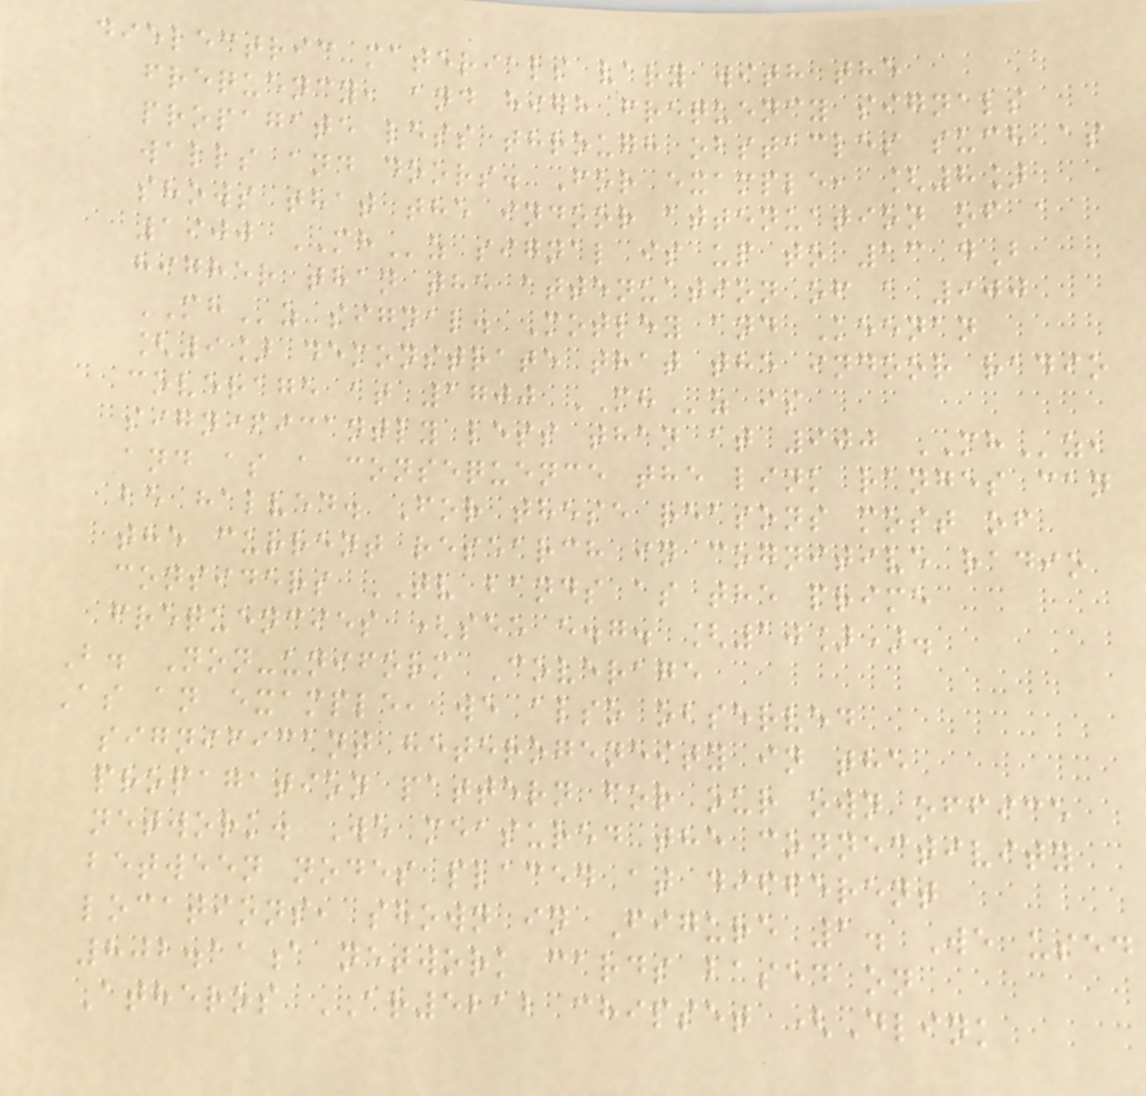dielectric materials vary with the
frequency, and high frequency signals
propagate less through obstacles such as
walls and doors. For example, [8]
shows that the indoor attenuation of a
1900 MHz signal is up to 13 dB
higher than the attenuation of a 900
MHz signal. Motley and Keenan
[9] demonstrate that the indoor radio
coverage at 1700 MHz is
significantly less than at 900 MHz,
and as a consequence the link ranges can
be halved. For these reasons most of
the current research in cognitive radio
considers TV bands as the prime
frequencies (see e.g. [10]).
B. Non-uniform Coverage
As an example, we also observed
significant heterogeneity in the
propagation pattern for our own office
network. We measured the connectivity
between nodes placed at different
locations, shown in Figure 1. We used
802.11a network cards based on
Atheros AR5212 chipset (Dlink
